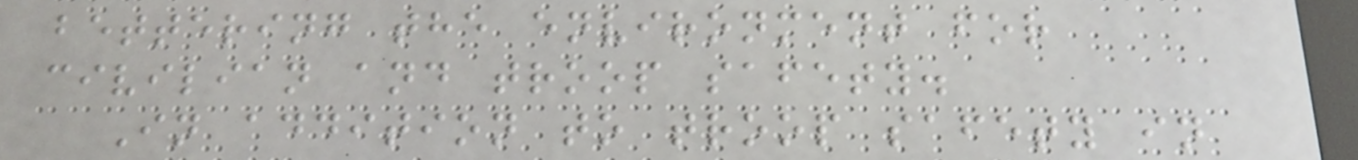bettering the environment for
civilian and troop safety.
In addition to troop safety in
